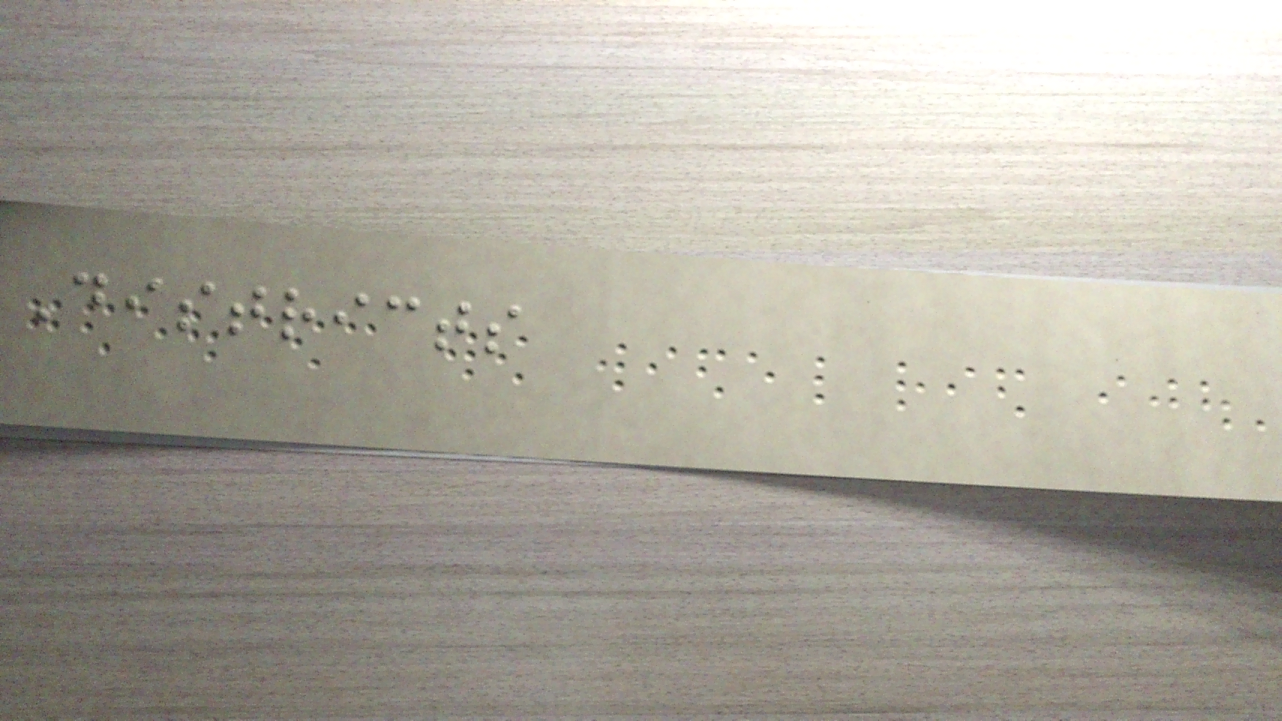Districts
